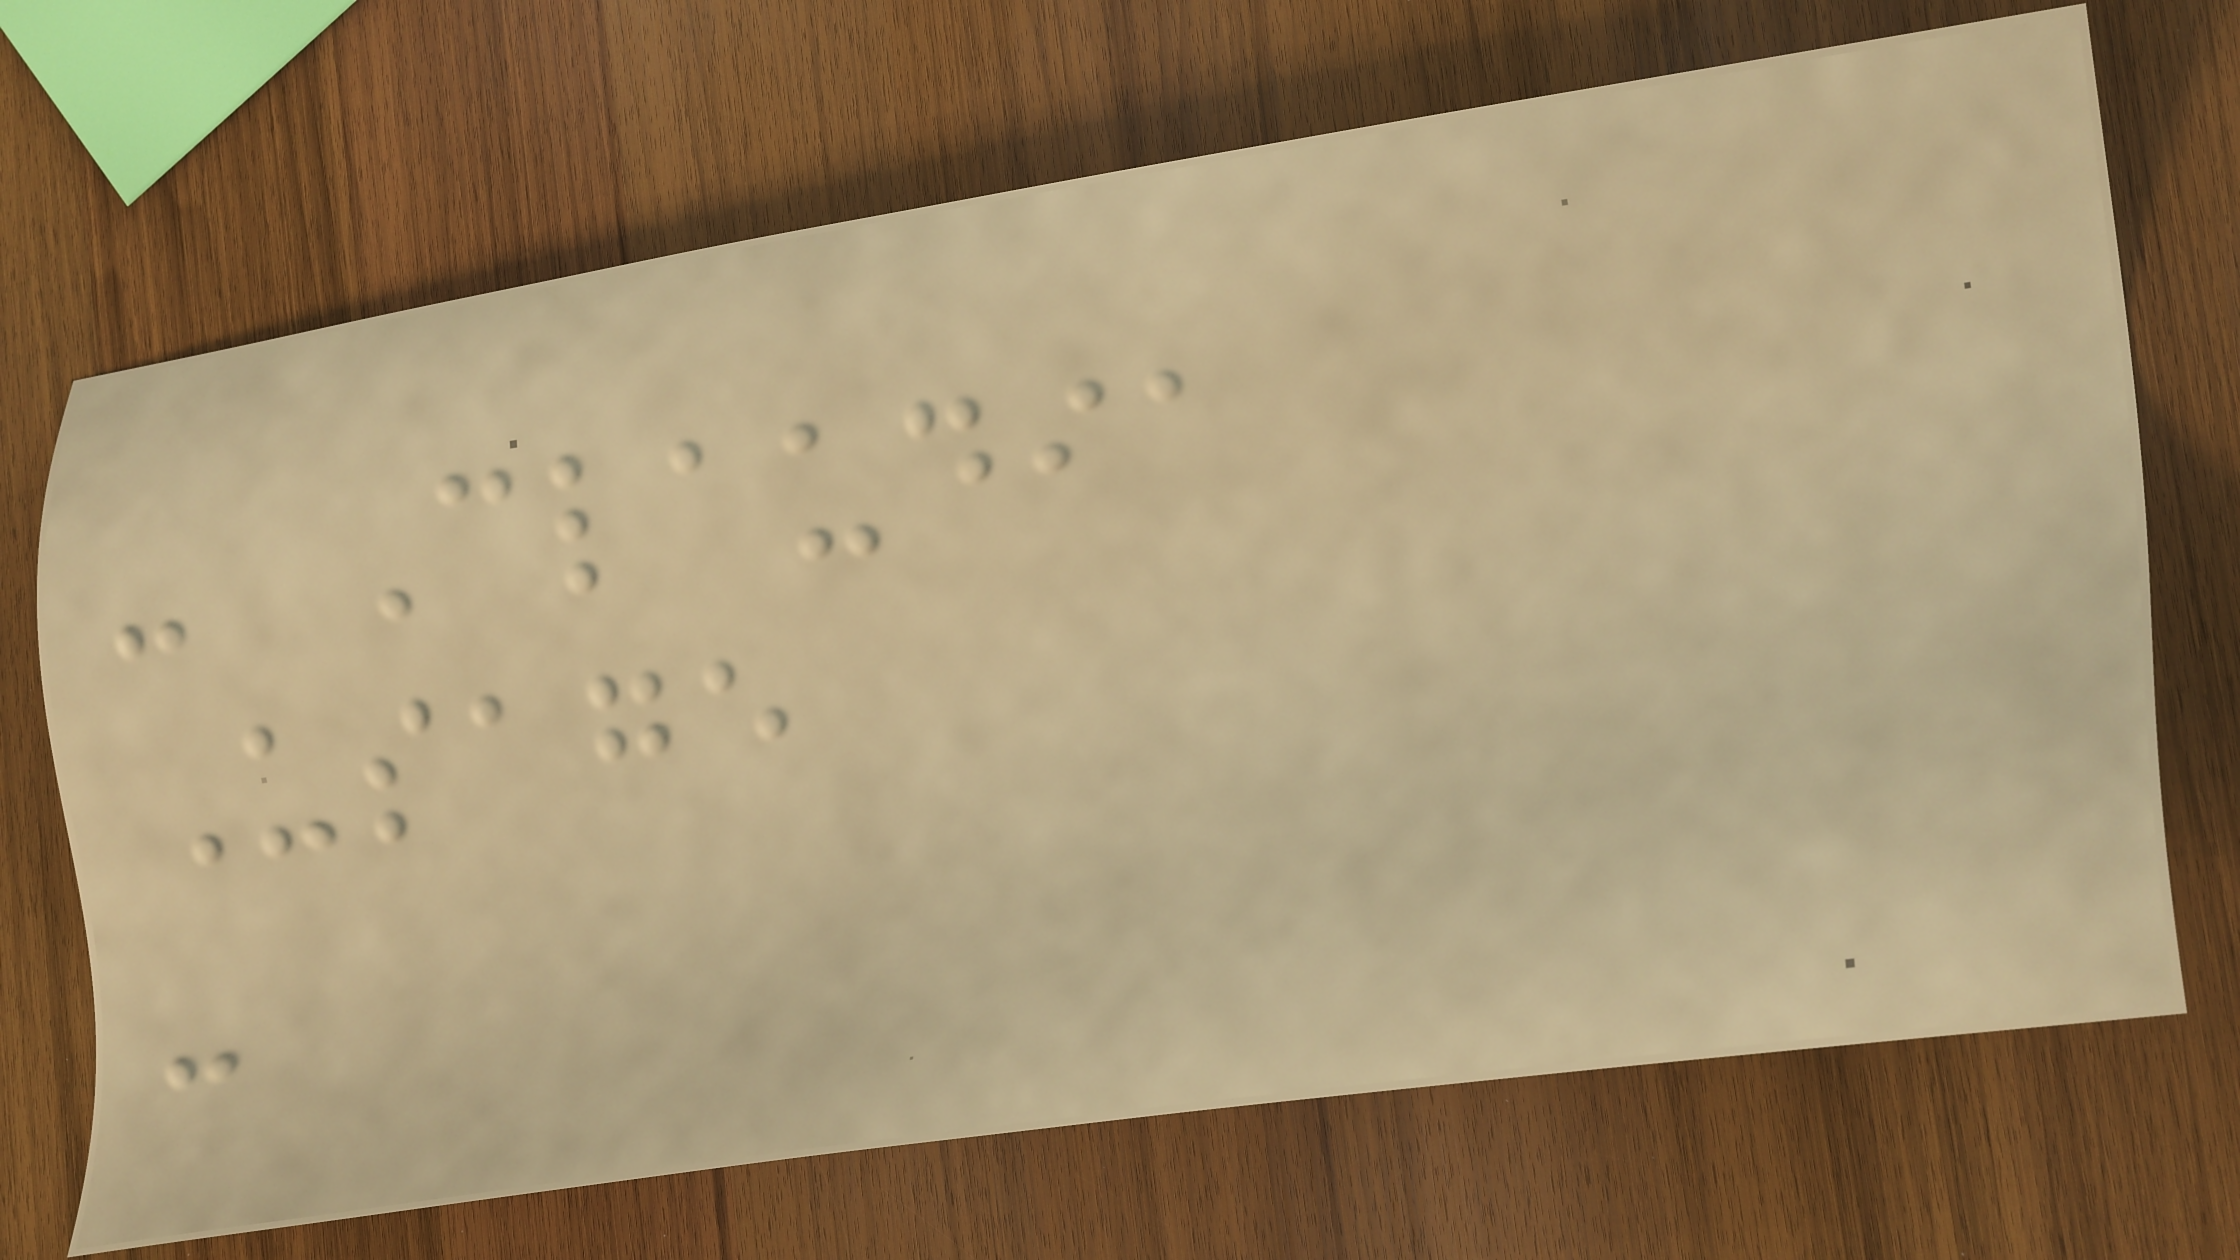- Claudia
Usage
-
